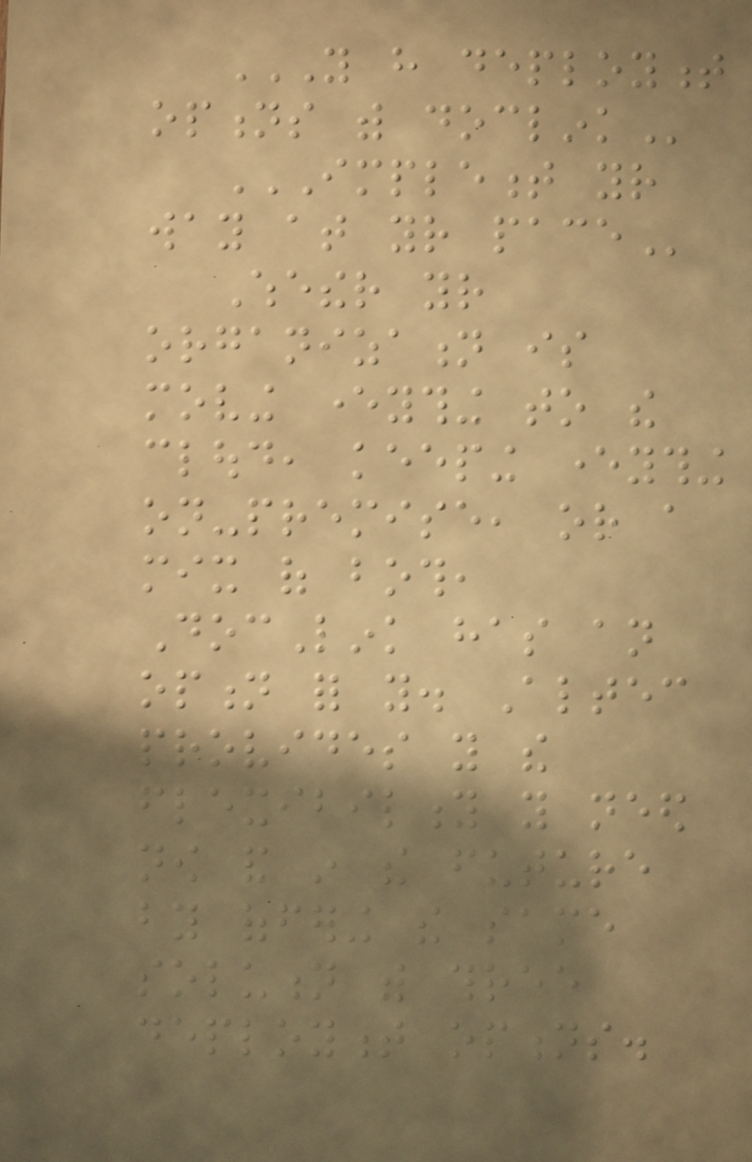YOU HAVE DEPLOYMENT
OPTIONS WITH DOCLINK
IMPLEMENT YOUR
WAY AT YOUR PACE
Whether your
organization is
moving everything to the
cloud, keeping everything
on-premise, or a
mix of both,
DocLink has an
option for you. Altec
provides you the
flexibility you need
now and in the future
by offering the same
solution with three
deployment options.
